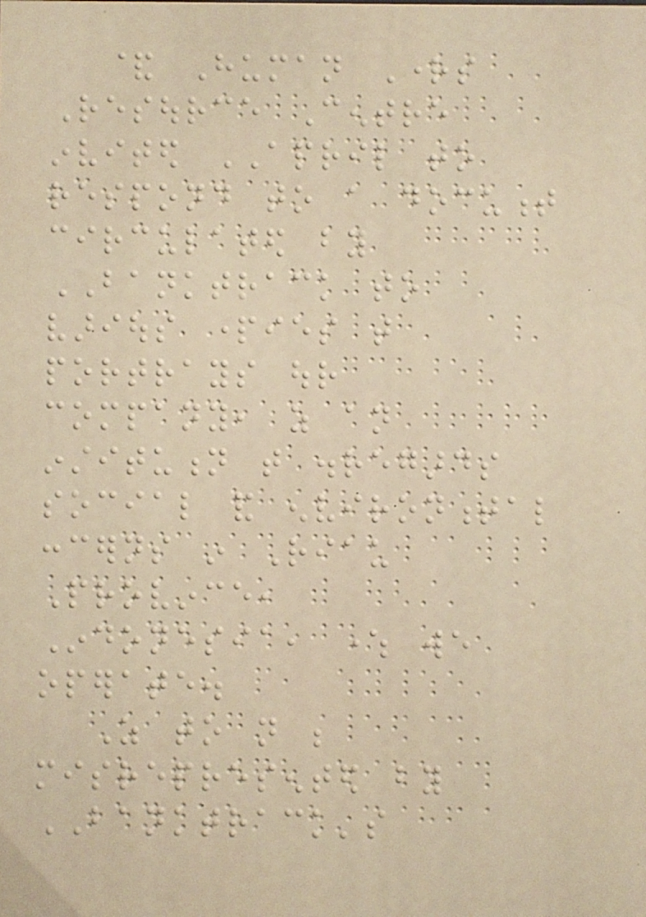& Human Rights
Resource Centre
invited APRIL to
respond to a document
circulated by
BANKTRACK to
various parties that
portrays our
company, as an
institution that disregards
social and environmental
concerns in Riau
Province,
Indonesia, where we
operate.
As to not be
misrepresented by
BANKTRACK's
